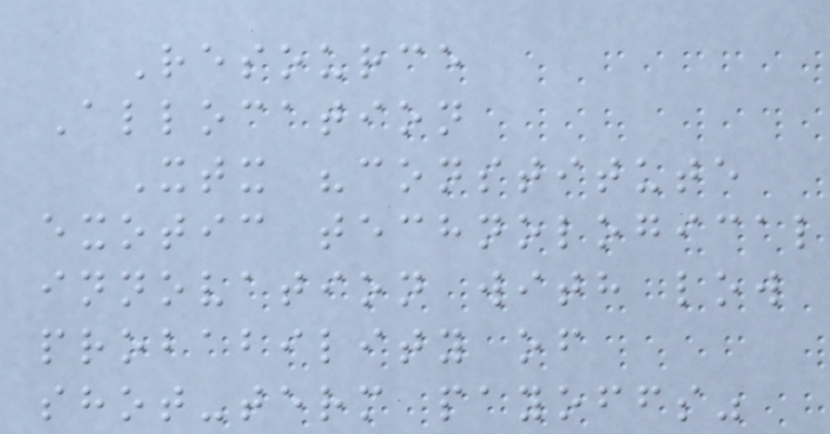Resource
Allocation
Xtx "constitute
exotic technological
innovation with low
probability of
shot-term payoffs"
